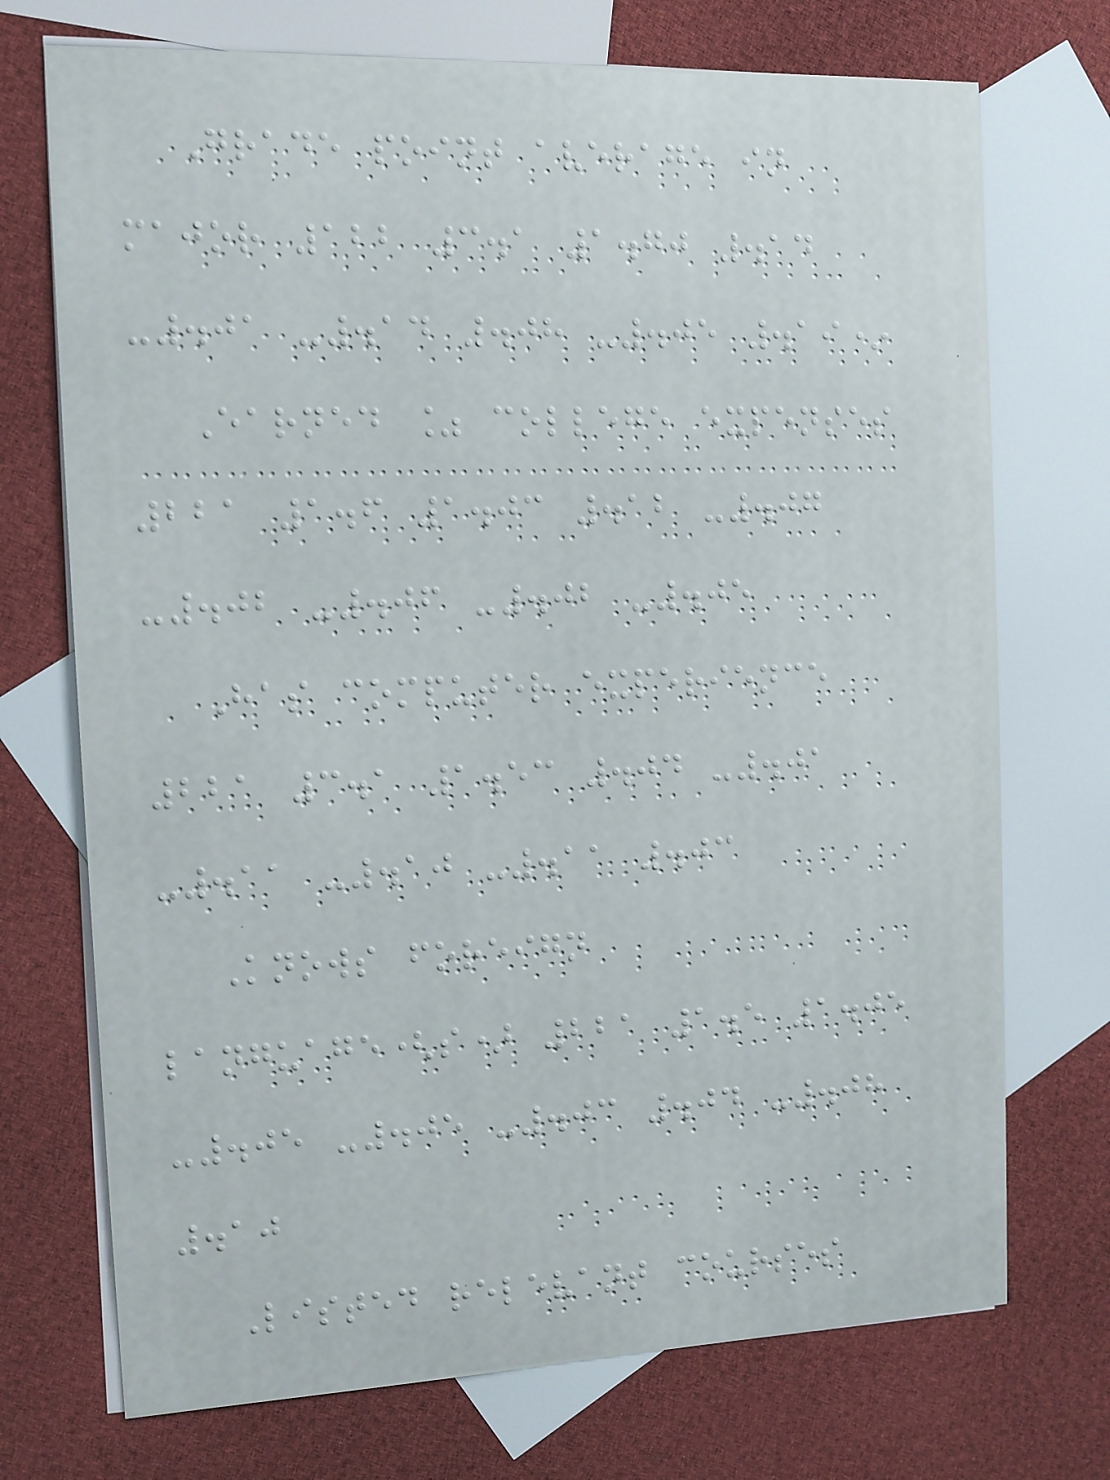Grade point average in
major 122 3.1 1.70 .14
-.01 -.14 .08 -.05 .19*
Earned % college expenses
221 1.6 1.03 .12 -.07
-.02 -.06 -.02 -.05
Has computer experience
221 3.1 1.53 .04 -.01
-.11 -.10 -.11 .03
Knows foreign
language(s) 221 1.5 1.05
-.05 -.05 -.03 .04 -.08
.10
Listed relevant courses
